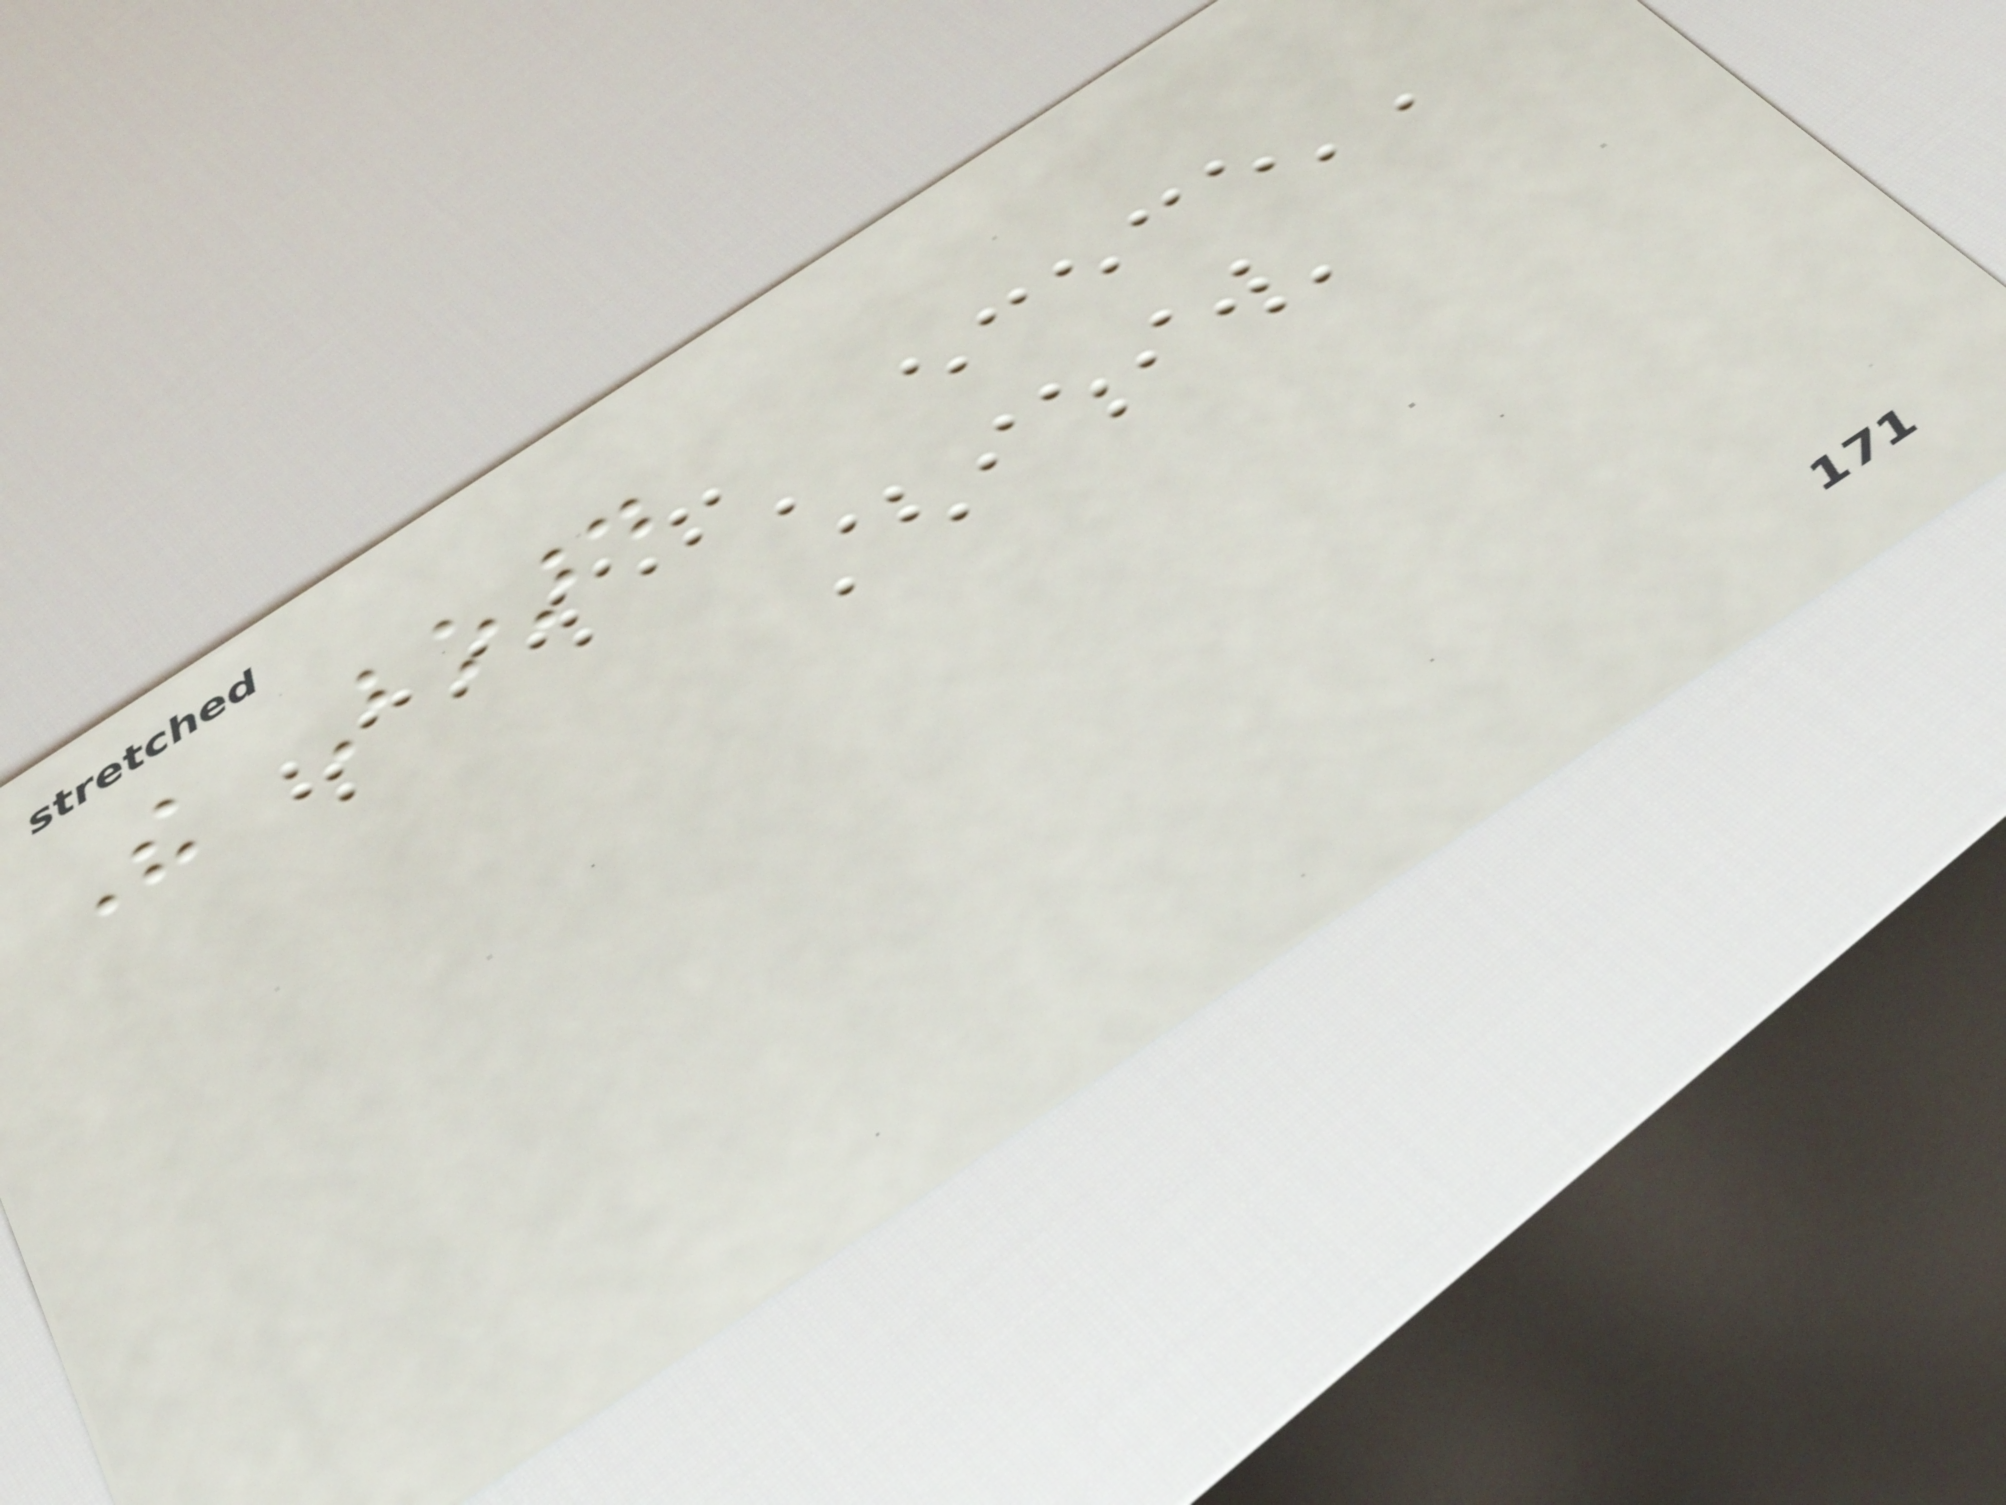The Board
